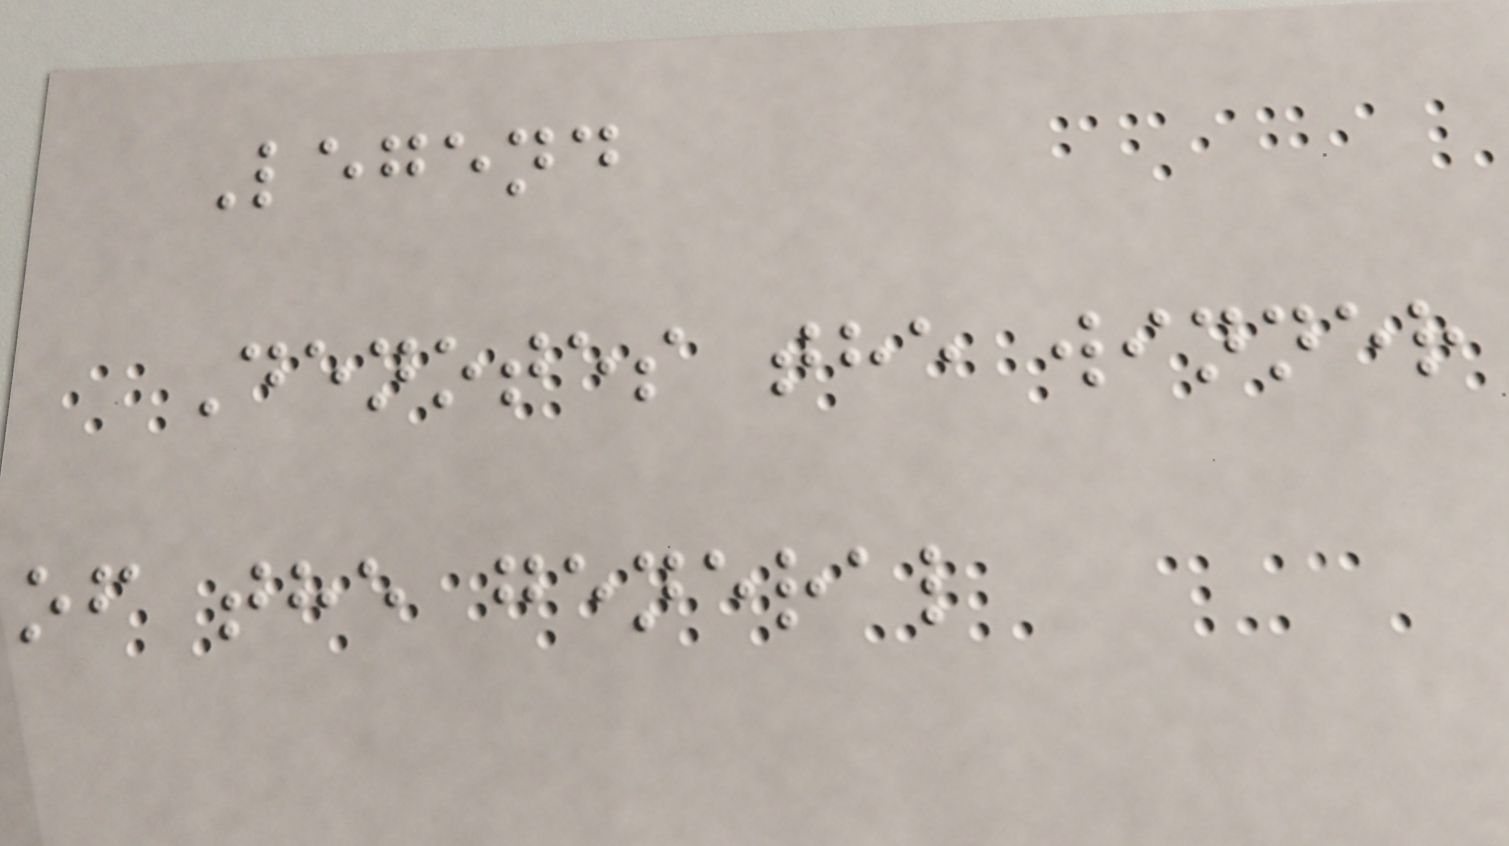Legend
Denotes the winner
of the general
